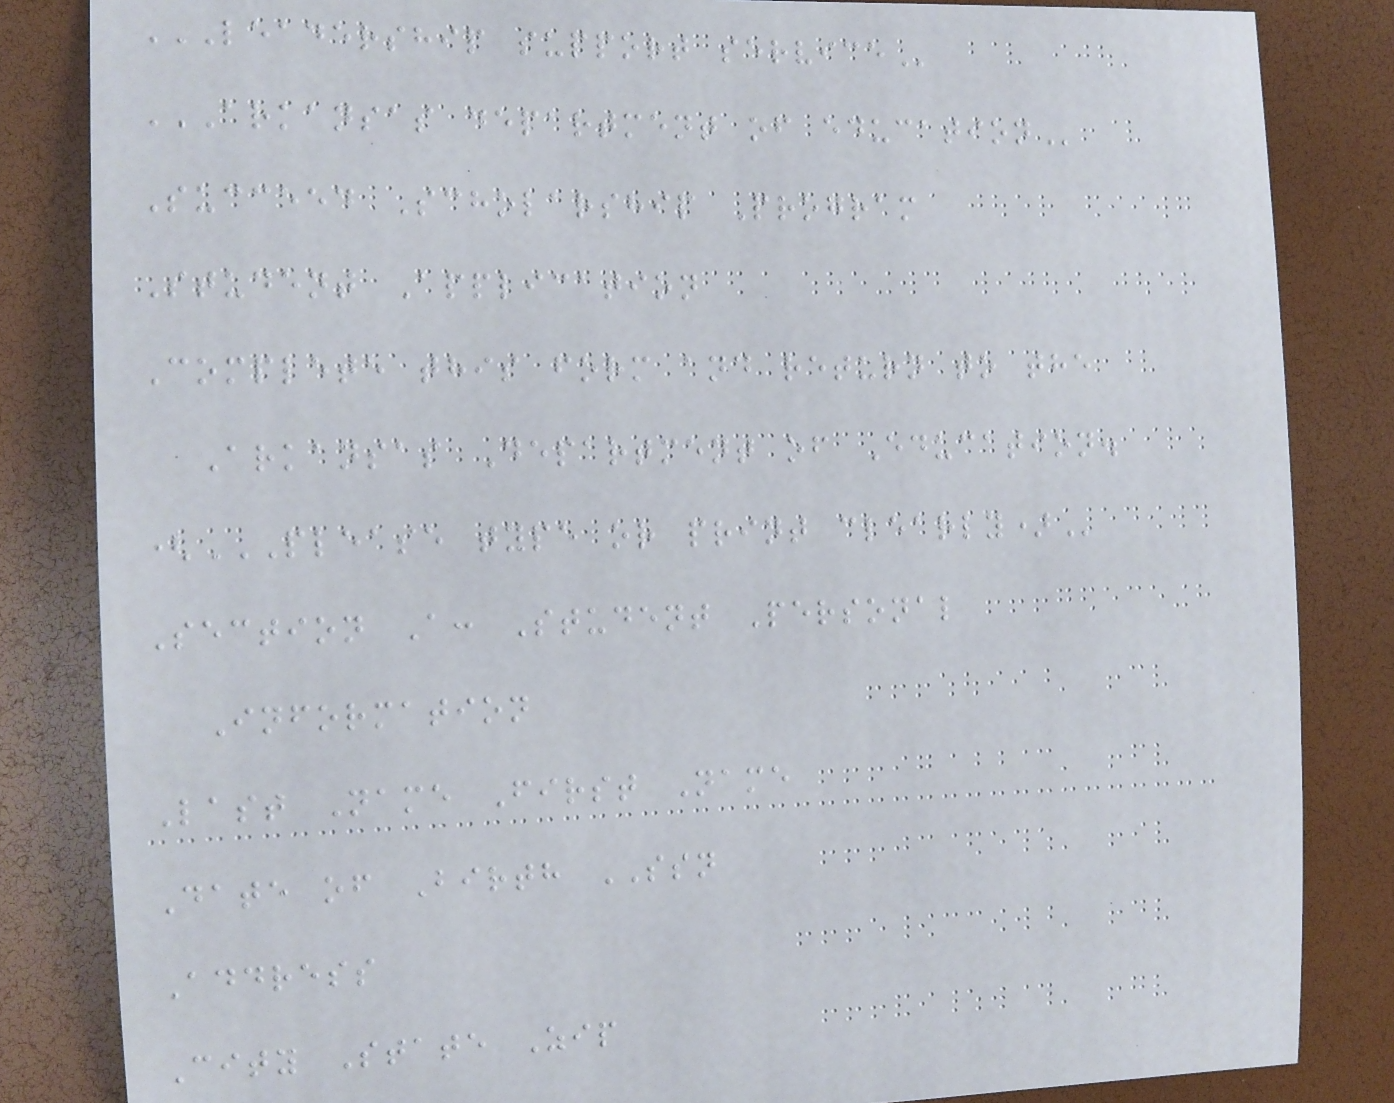LEADERSHIP SUPPORT SERVICE
ARKANSAS DEPARTMENT OF EDUCATION
Succeed Scholarship Program
Student Application
Complete this form and return to the
Arkansas Department of Education.
(PLEASE TYPE OR PRINT CLEARLY)
Section A: Student Personal
Information
Last Name First Name
Date of Birth SSN
Address
City State Zip
